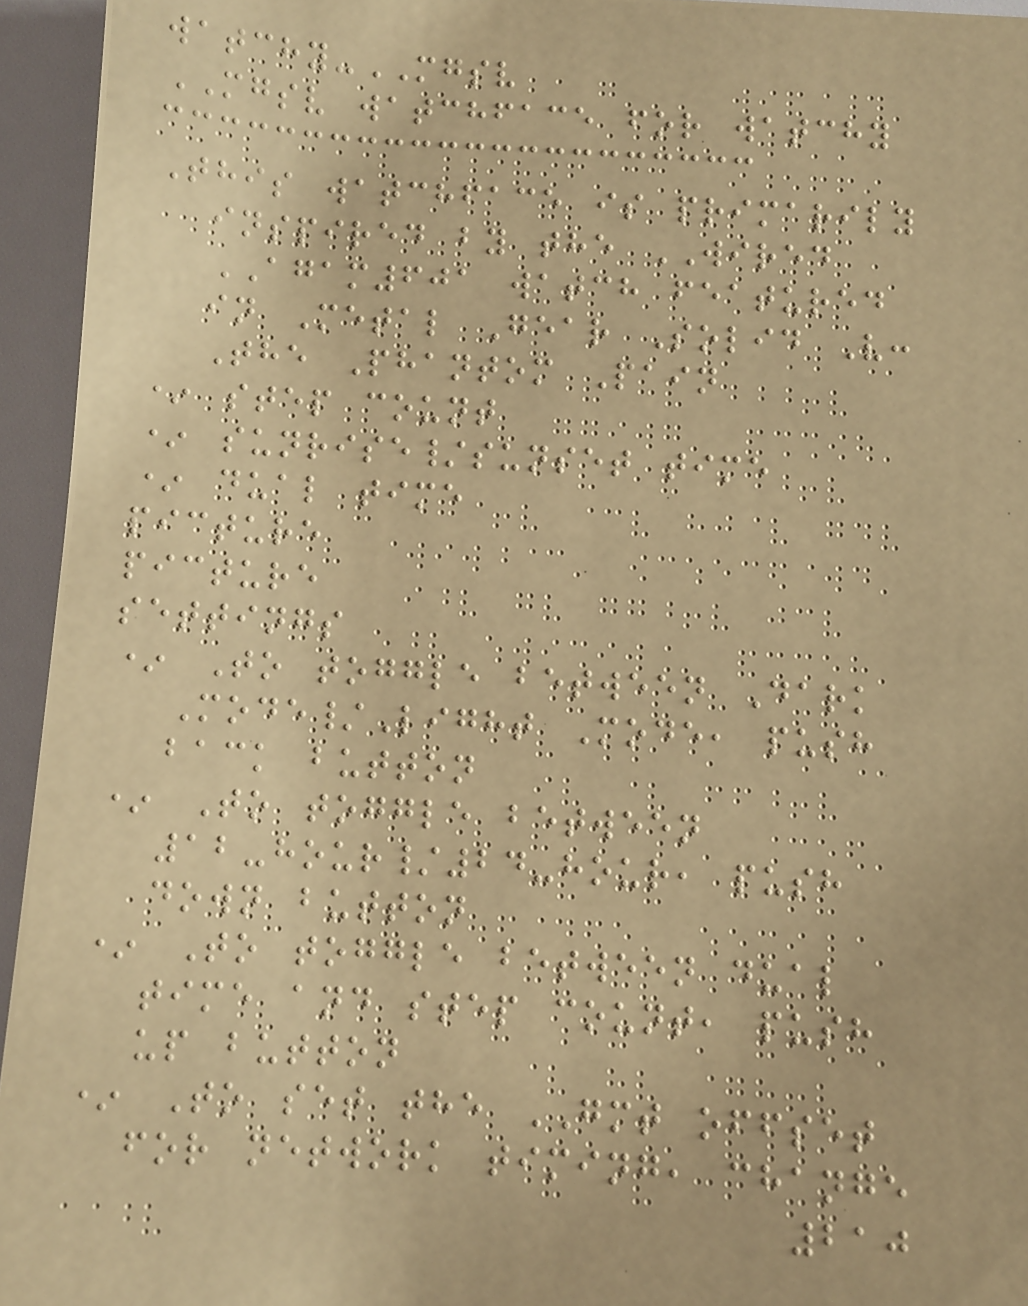watchy-MGSV
MGSV watchface for watchy
This watchface is primarily
inspired by the WIRED
AGAM601 watch featured
in Metal Gear Solid V:
The Phantom Pain
* step count
* sunrise/sunset time
* dual time
picture
picture
settings
* To toggle between Dark
Mode/Light Mode, push
back button
* To toggle between
12-hour/24-hour, push
down button
* To toggle between dual
time and step count, push
up button
* To set the GMT offset
for network timing, change
210
